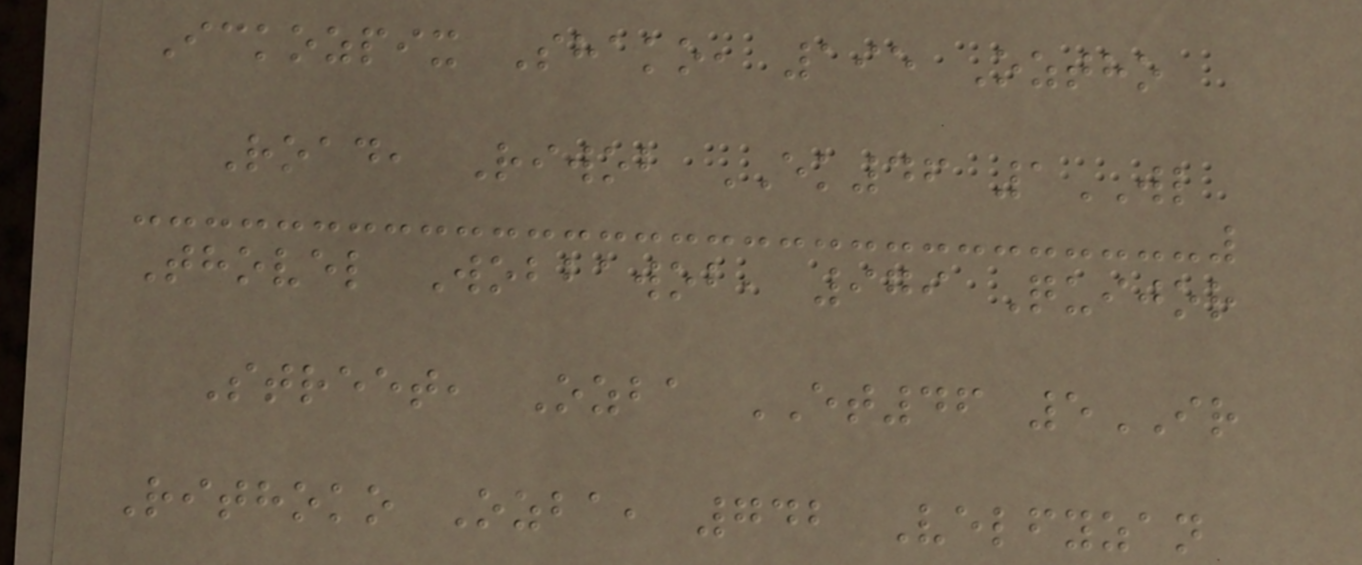Ickozpix Shako, 195 Oztho
Road, Riwob EK46 1WL
Thovel Wobbawob, 979 Quijor
Street, Ozba ET46 5IR
Rithoko Ozba, 742 Velfyzan
